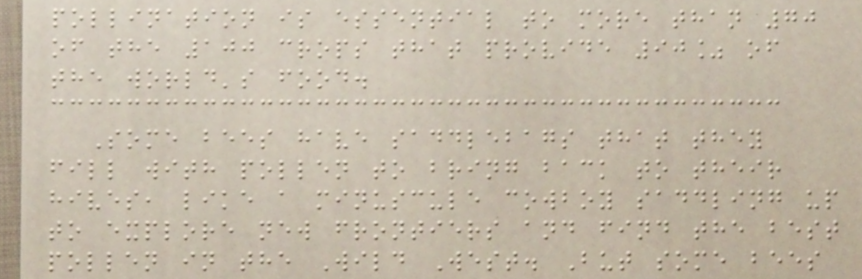pollination is essential to more than 70
of the 100 crops that provide 90% of
the world's food.
Some bees have saddlebags that they
fill with pollen to bring back to their
hives, like a minuscule cowboy saddling up
to explore new frontiers and find the best
pollen in the Wild West. But some bees
